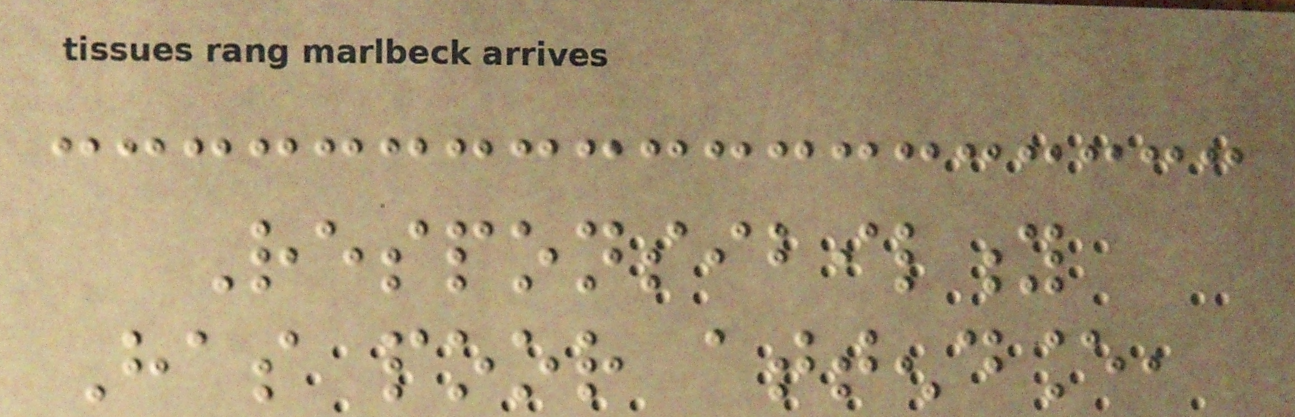Responsibility
Has poor attendance,
